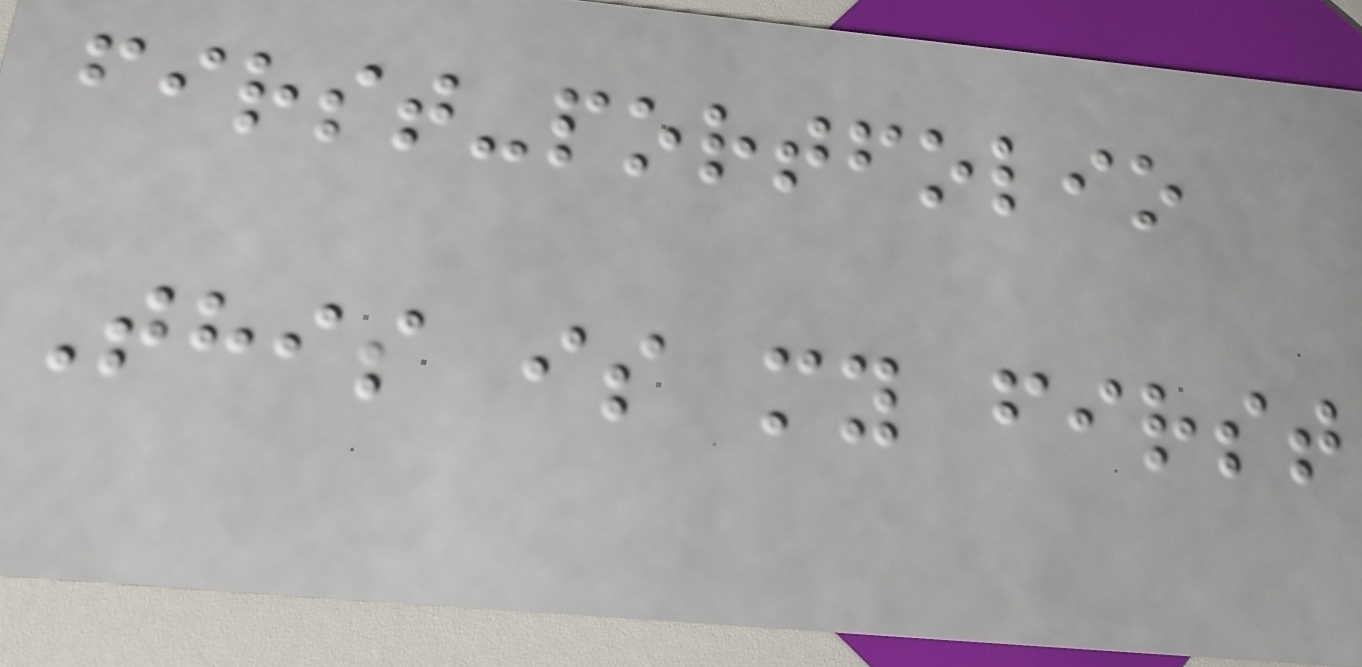first-portfolio
This is my first
